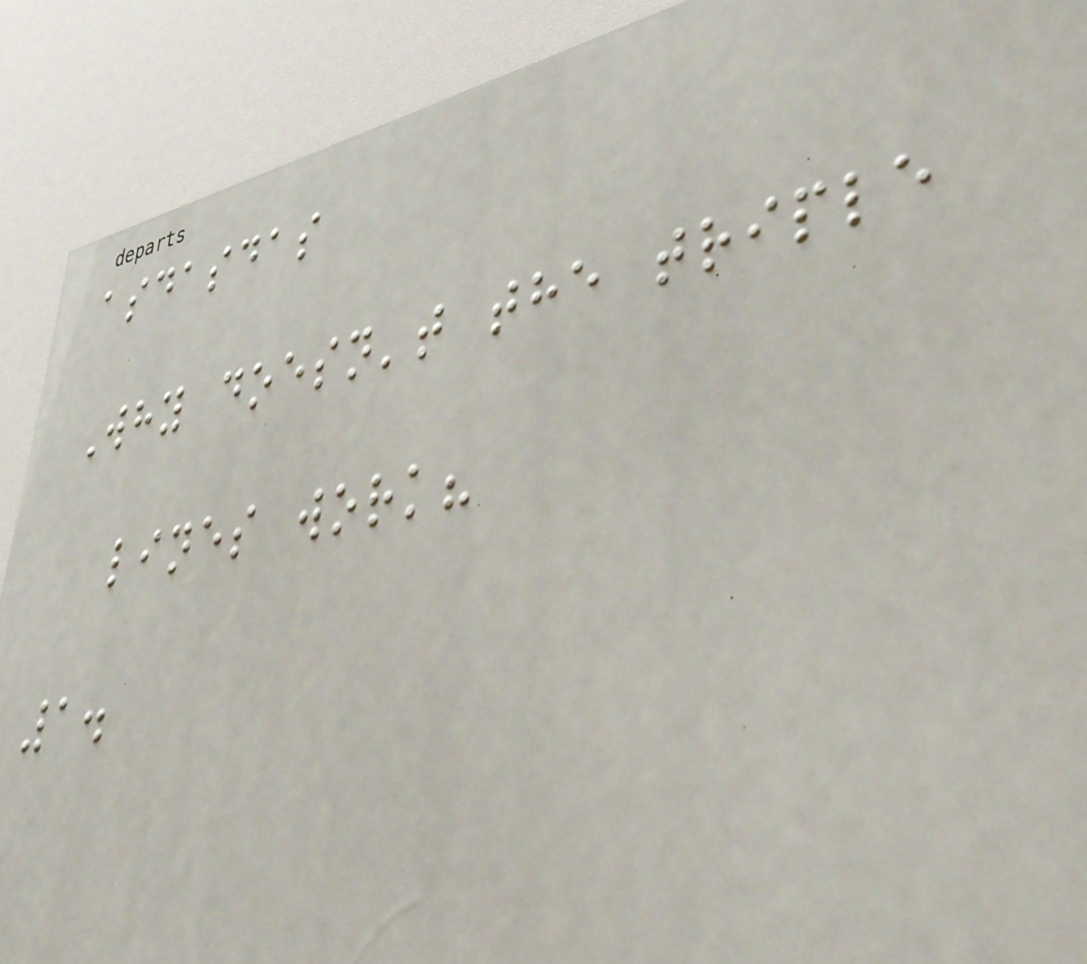asdasdas
Why doesn't the triple
lines work?
1.
